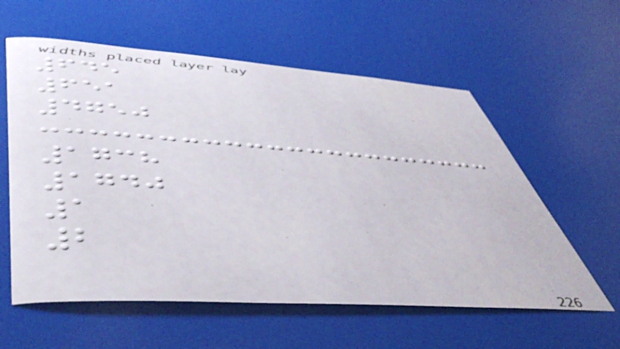645
651
4750
1738
1740
1
2
